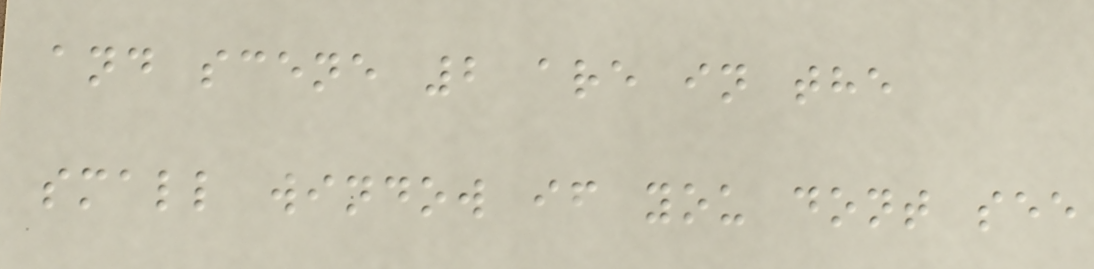and scene 2 are in the
small window if you dont see
